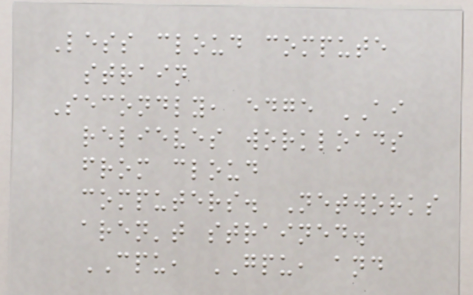Less cloud compute
strain
Secondly, edge AI
relieves workloads
from cloud
computers. Networks
aren't strained.
CPU, GPU, and
